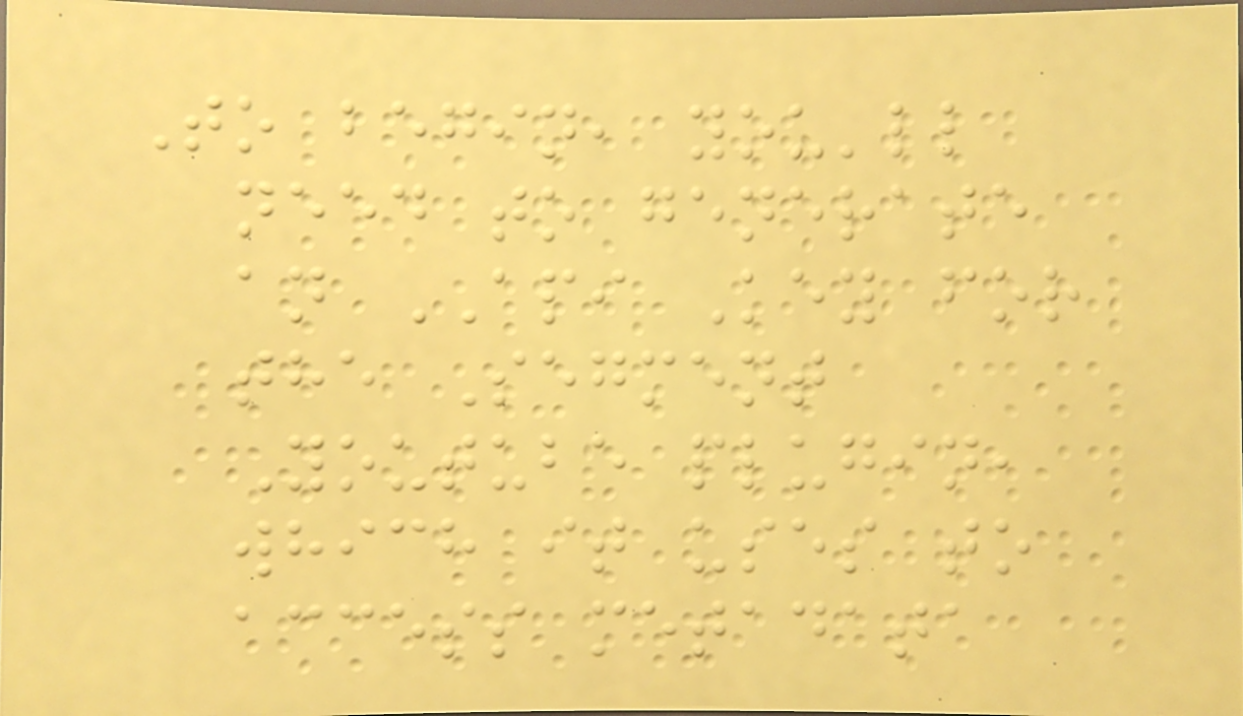To begin, you'll
need to generate
an API Key for
the Segment
Youtube plugin,
which it uses to
access metadata
